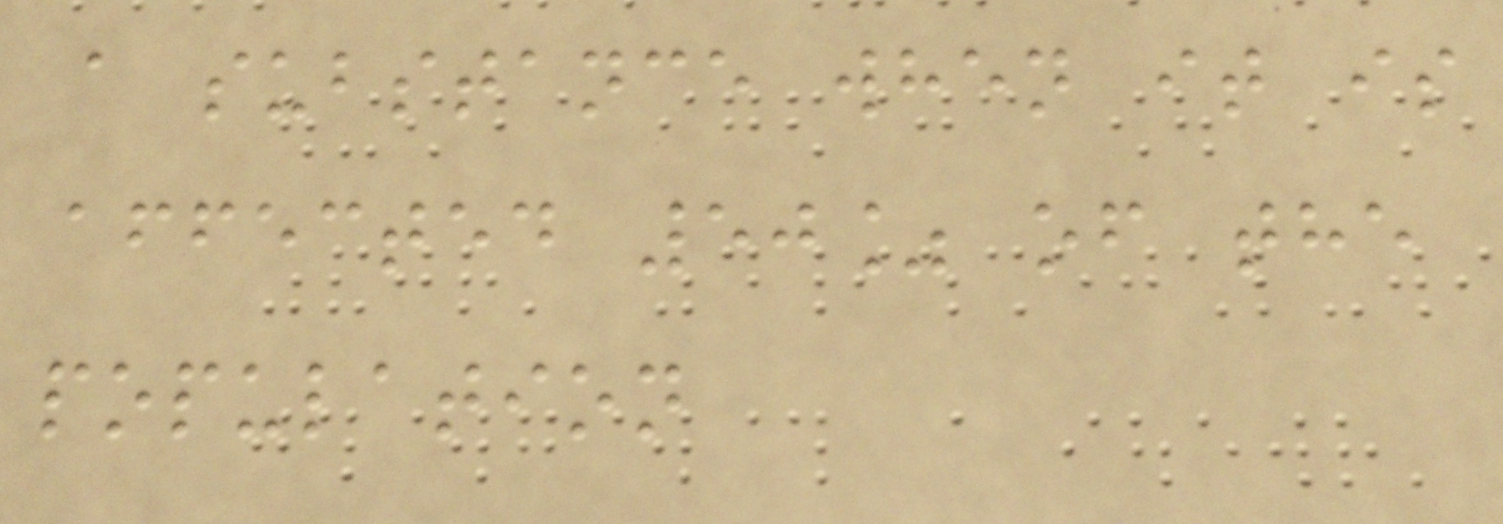a substance when it is
affected 50% of the
population
